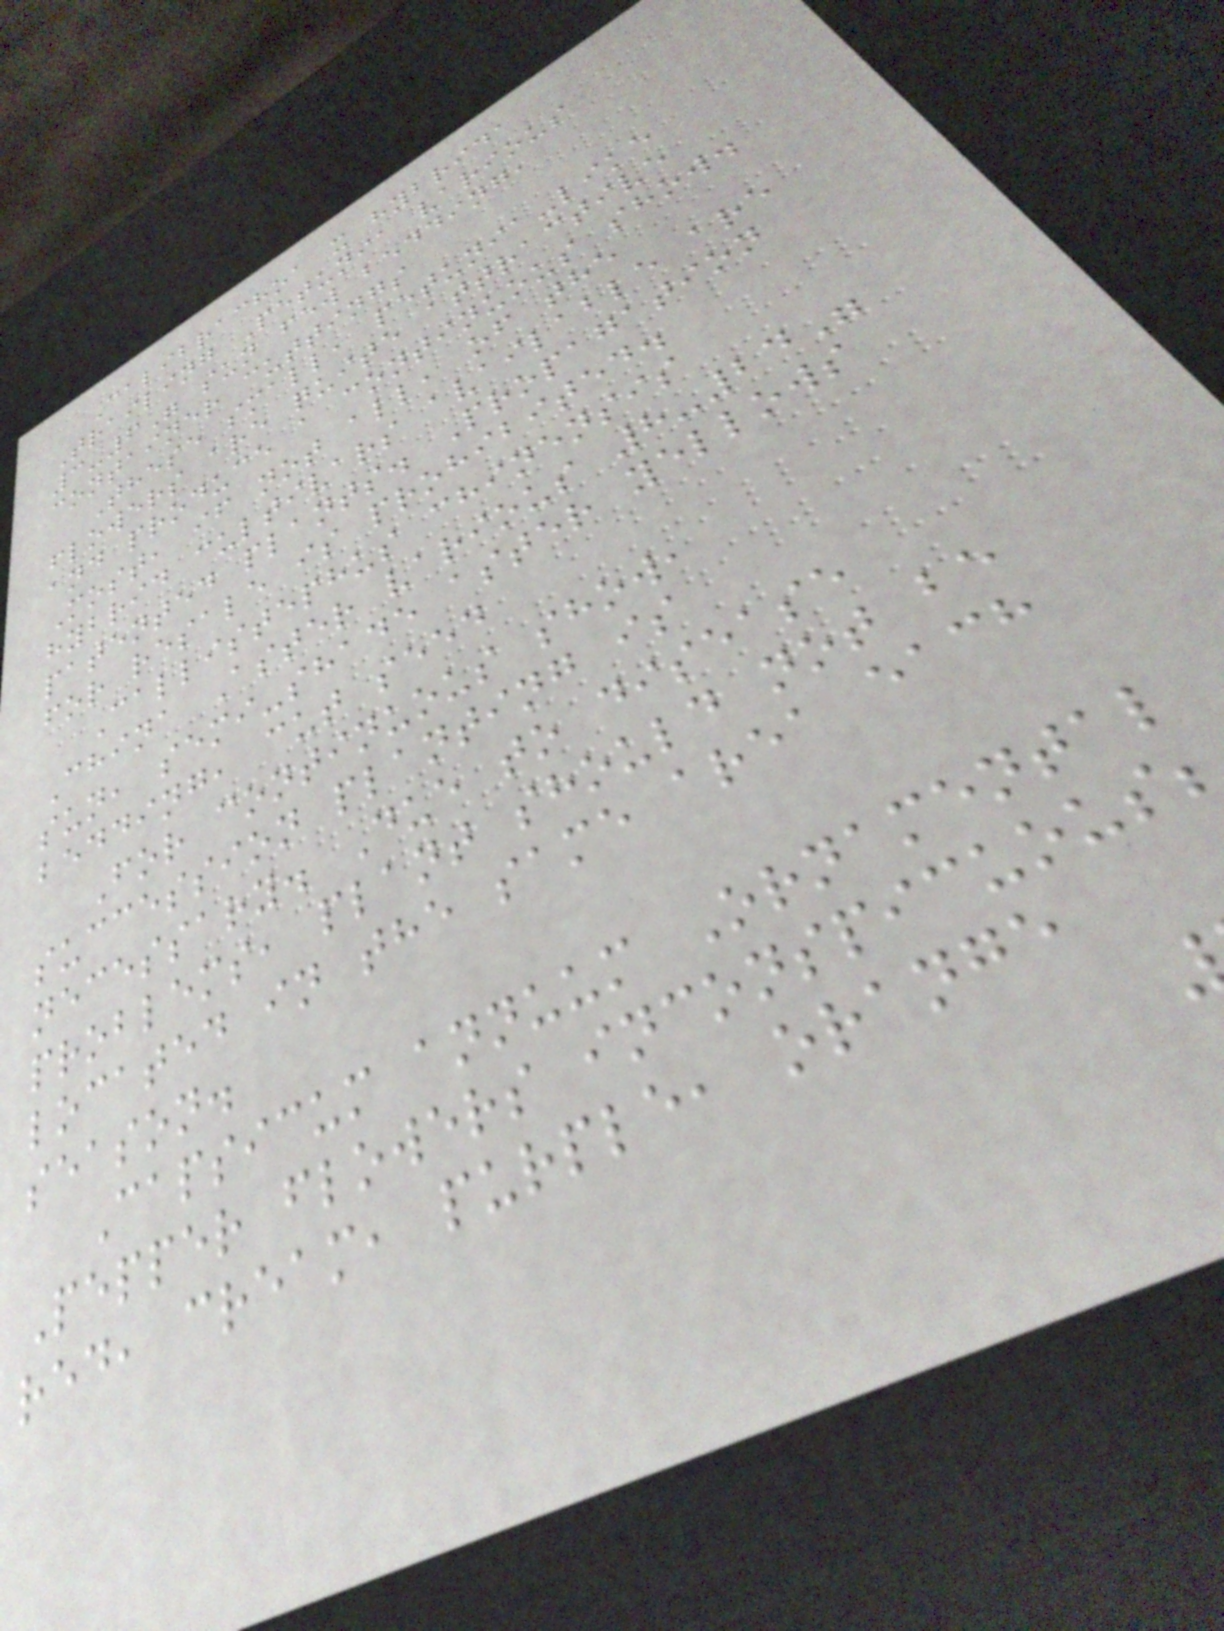Calibrachoa x hybrida
Trailing Petunia various
3-6" sun few bedding,
container cuttings
These small, petunia-like
flowers are quite attractive
and produce a continuous show.
Most, if not all, of the
hybrid cultivars available are
patented plants. Propagation
for resale is prohibited.
Callistephus chinensis
China Aster various 8-24"
sun, semi-shade aster yellows
bedding, cut seed
For continuous show,
succession planting is
necessary. Due to disease
problems, plant should not be
located in the same area each
season.
Capsicum annuum Ornamental
Pepper flowers inconspicuous
red, cream, purple, orange
